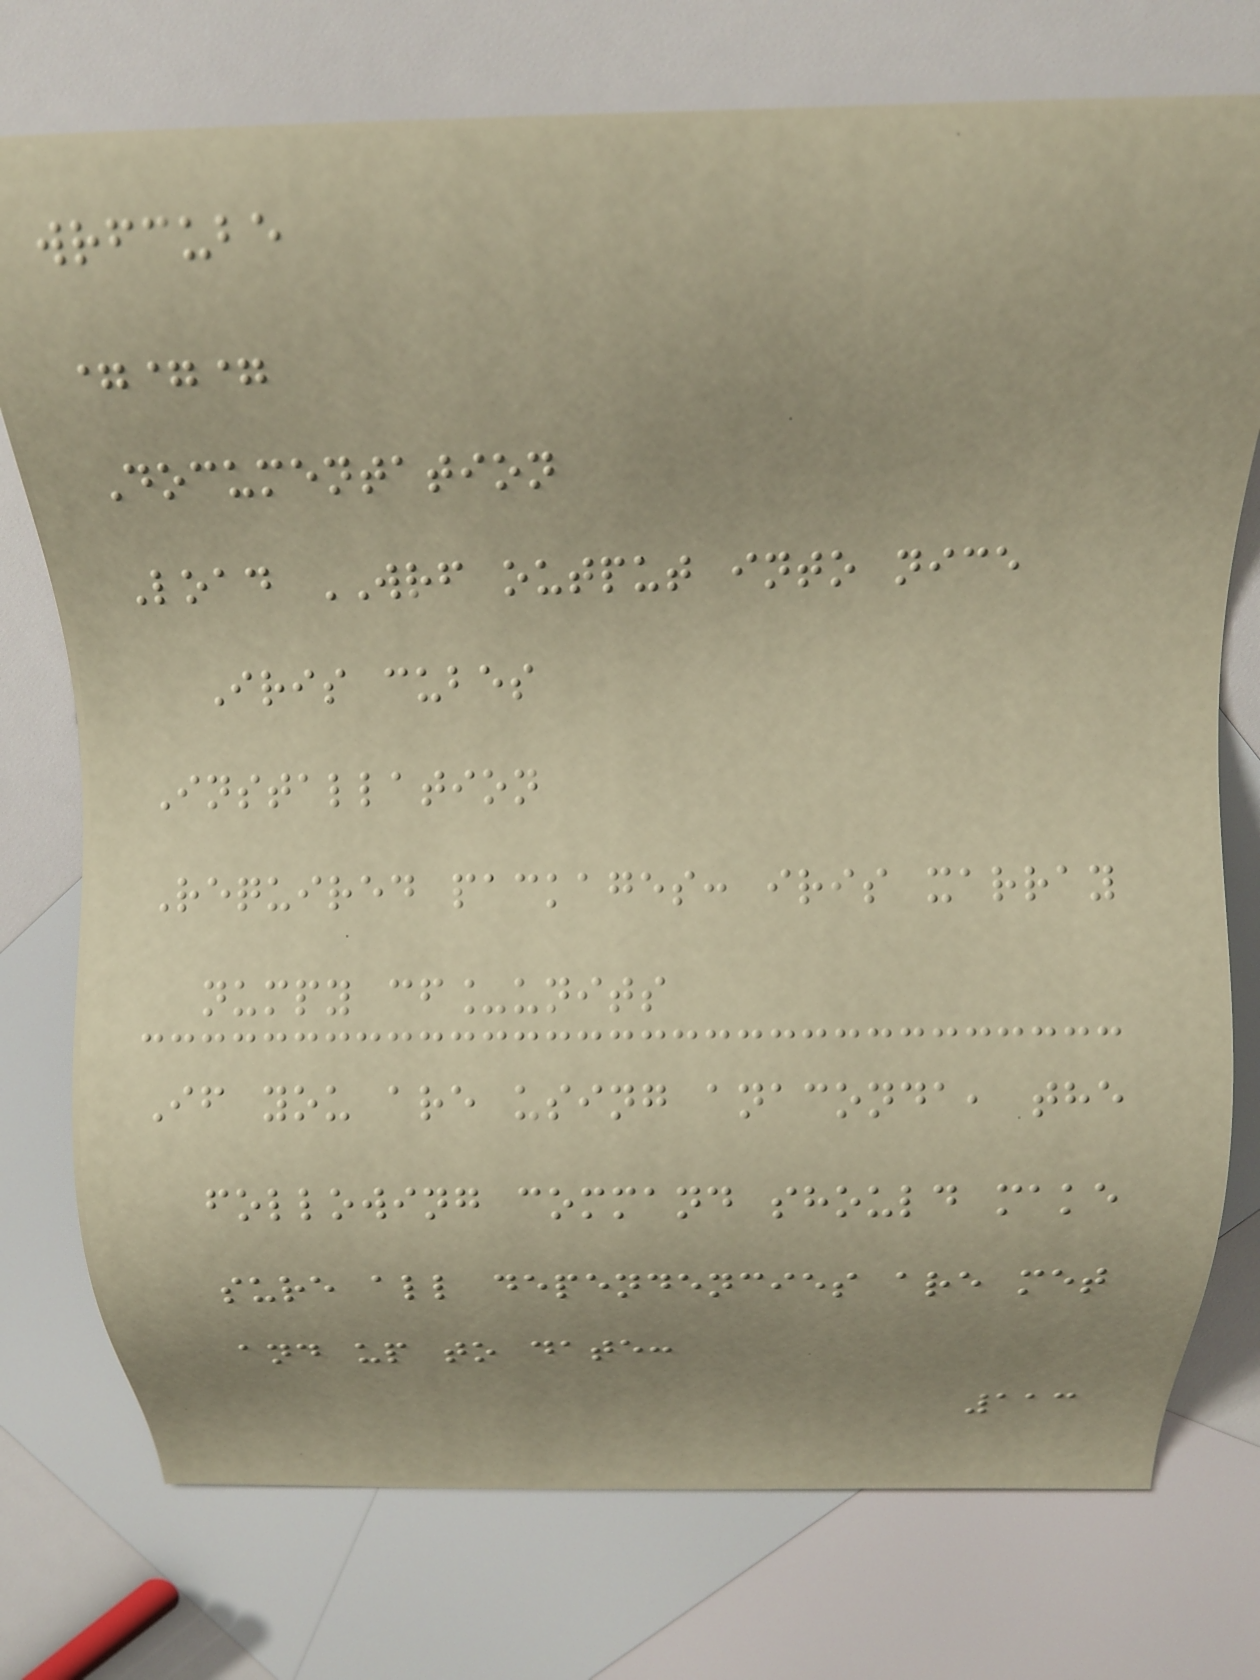wrfcube
===
Documentation
Load WRF output into nice
Iris cubes
Installation
Required packages: iris xarray
numpy cf_units
If you are using anaconda, the
following command should make
sure all dependencies are met
and up to date:
113
